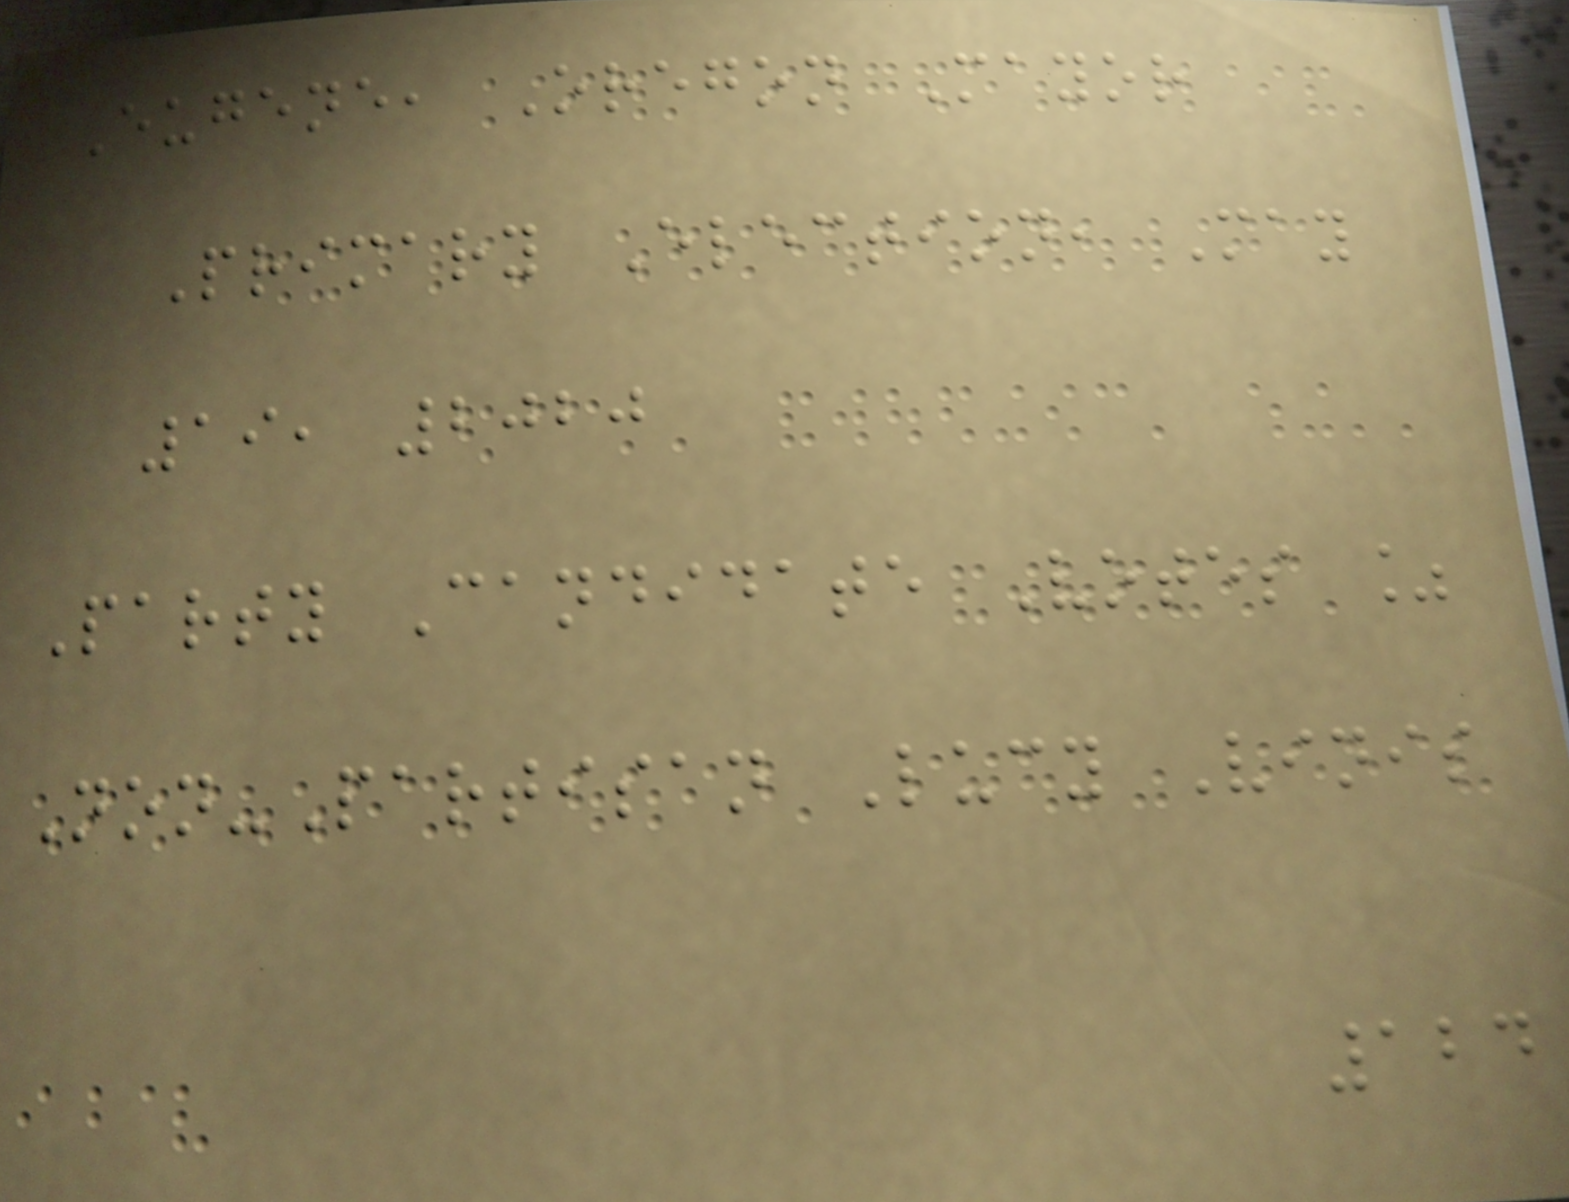Eugene, Oregon Mayor
Primary Election, May
19, 2020
Party Candidate Votes %
Non-Partisan Lucy Vinis
124
